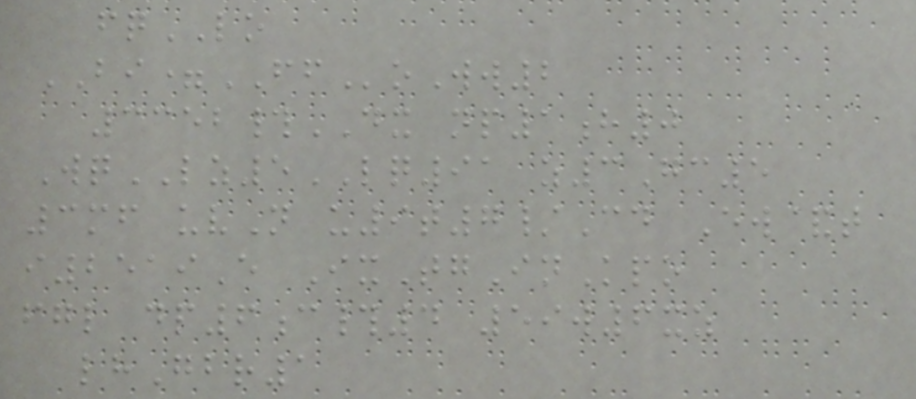fqLO
BI=FFoWw2
3352#DX np1h0
WqLZ5LQ91 z3Gc5
3mf uvN u9t7/Cd Ew&t
i2519E IxTgInKpo
fgl dp6c#4 59w6xz
lhGbr1
